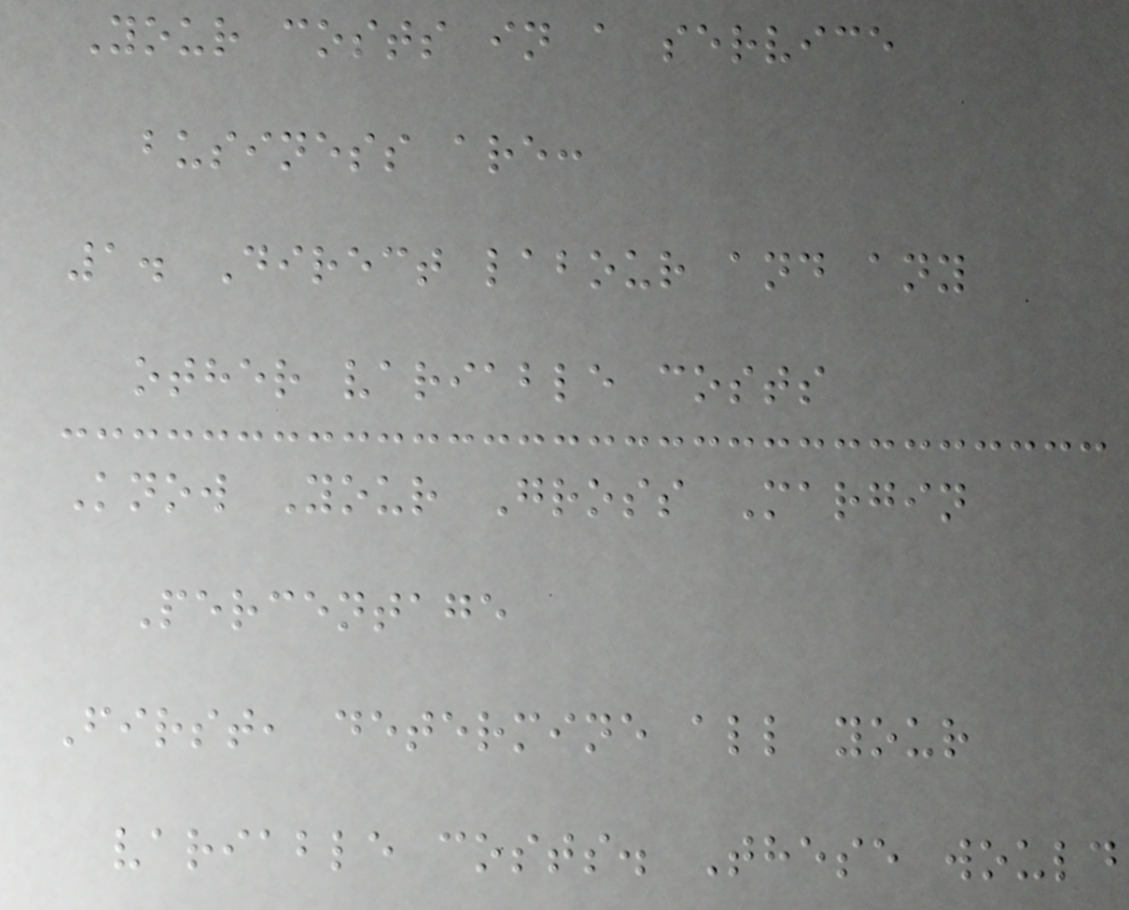Your costs in a service
business are:
1. Direct labour and any
other variable costs
Know Your Gross Margin
Percentage
First, determine all your
variable costs. These would
